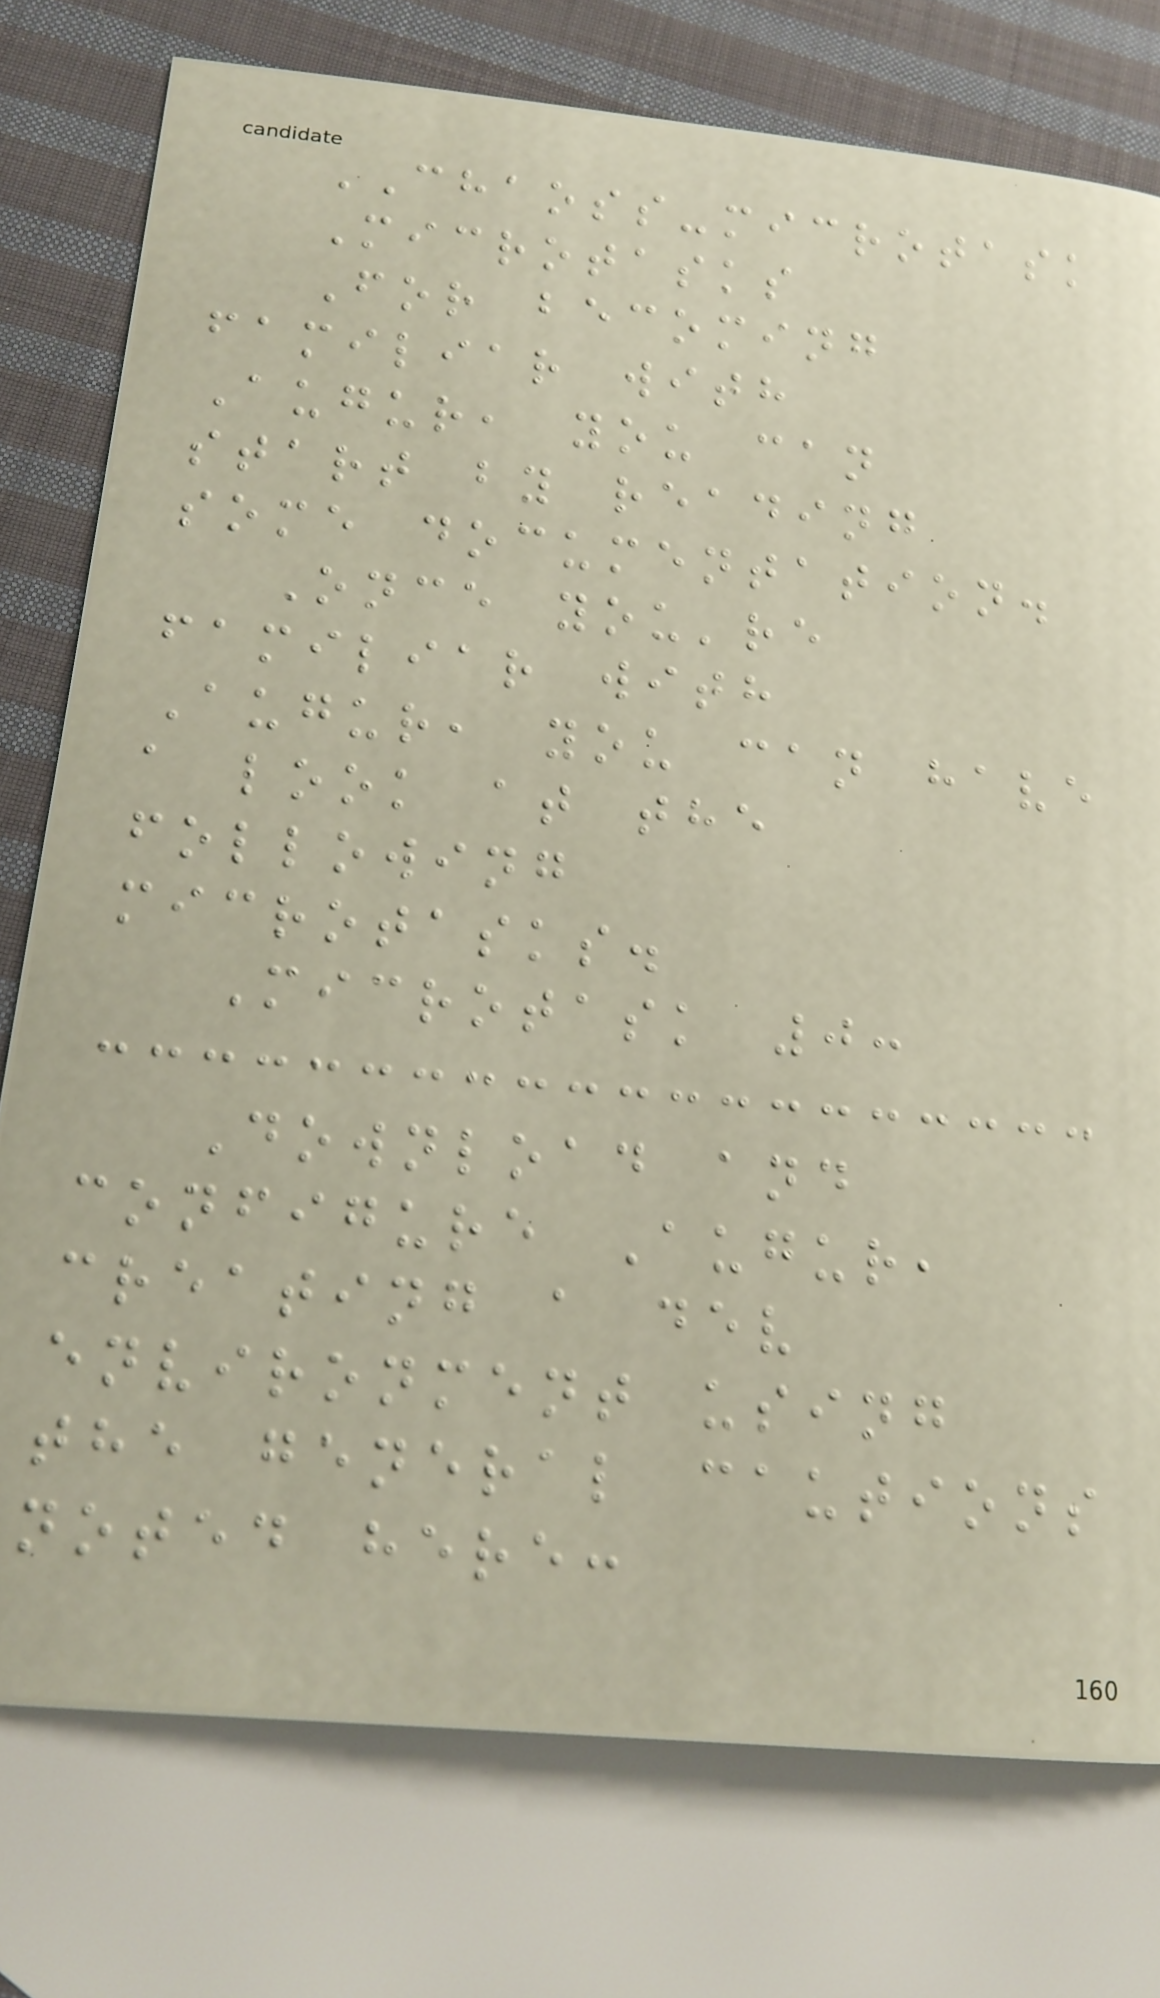CHAOSS-microtask
Microtasks
For becoming
familiar with
Augur, you can
start by reading
some documentation.
Once you're
familiar with
Augur, you can have
a look at the
following
microtasks.
Microtask 0:
Download and
configure Augur,
creating a dev
environment using
the general cautions
noted here:
